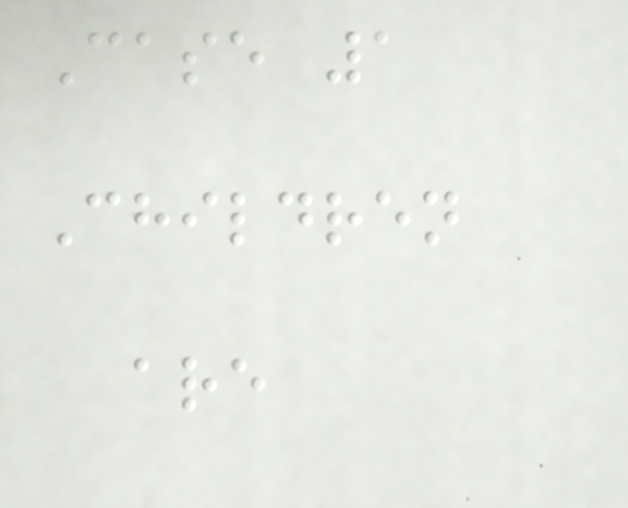Case 1
Children
are
